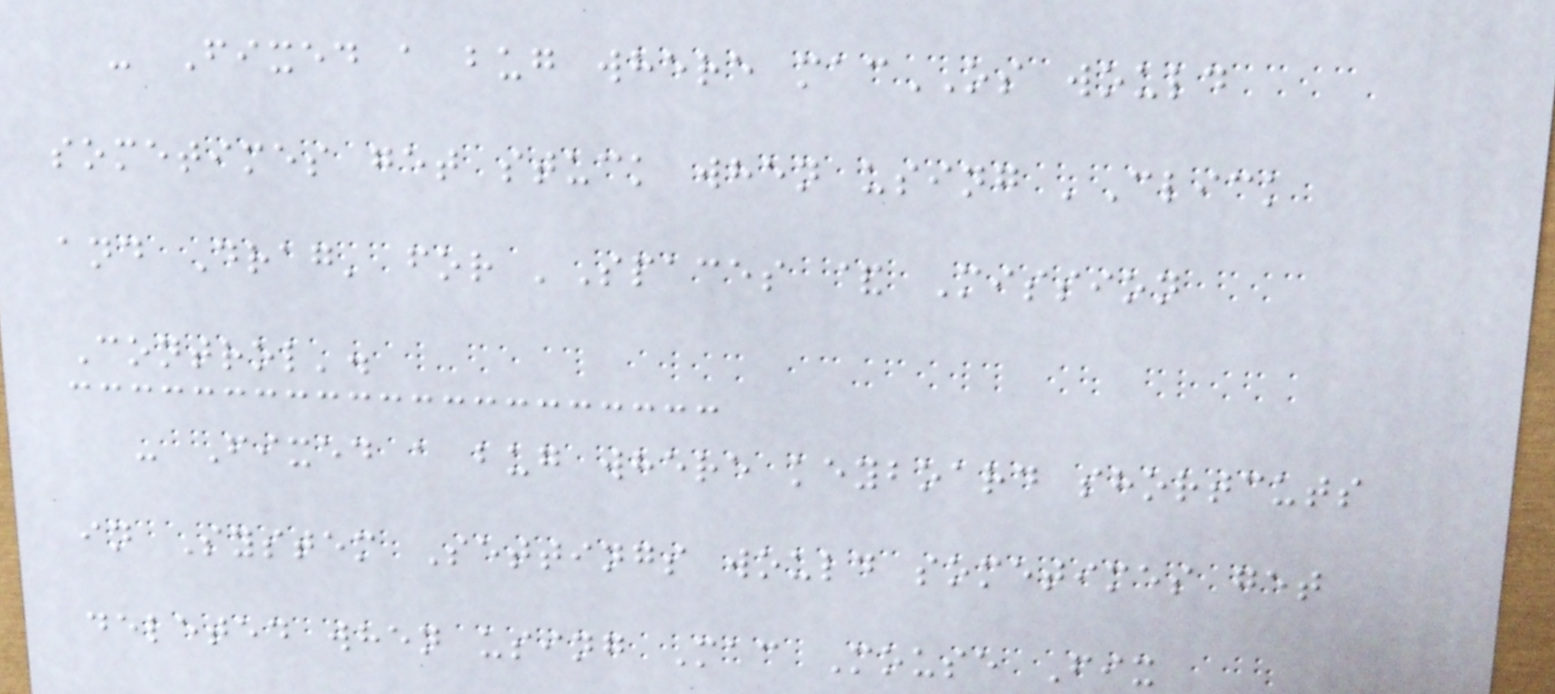- Fixed a bug where macOS would
sometimes get stuck when using 'Click
and Drag' for 'Spaces & Mission
Control'.
- Fixed a bug where keyboard shortcuts
in System Settings would sometimes get
deleted when using Mac Mouse Fix
